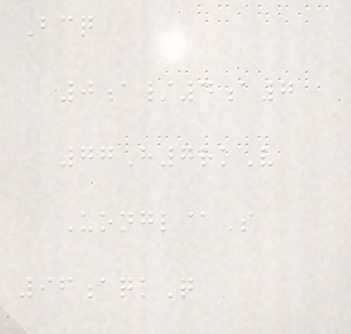Bcq
0a/4a7
77H7rkV
Uongl@S
96aqkQ
